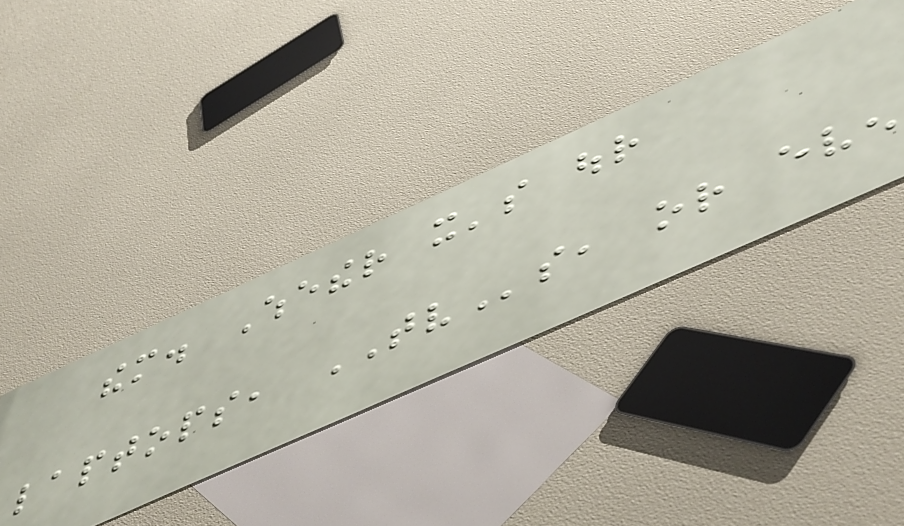them. Whether it's our
laptops, TVs, or even
